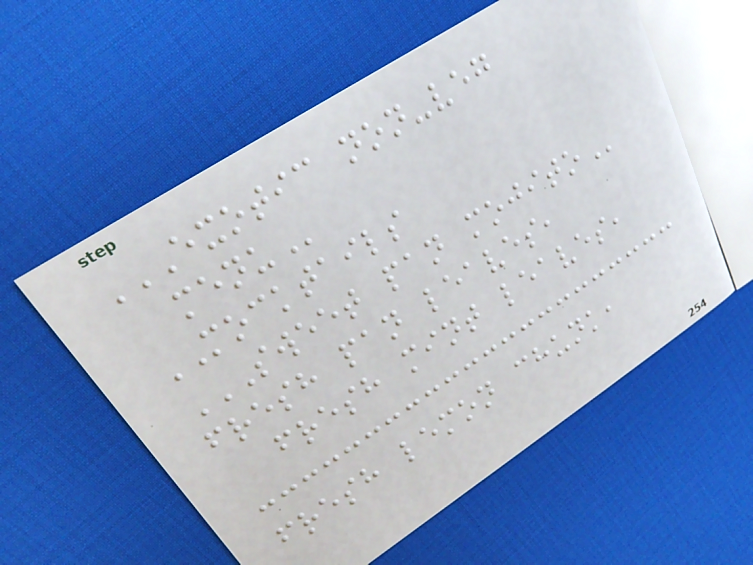EXOTIC NON-VEG
MENU
MOCKTAILS
SWEET PAN MOJITO
fresh pan leaves,
fresh mint leaves,
fresh lemon chunk,
